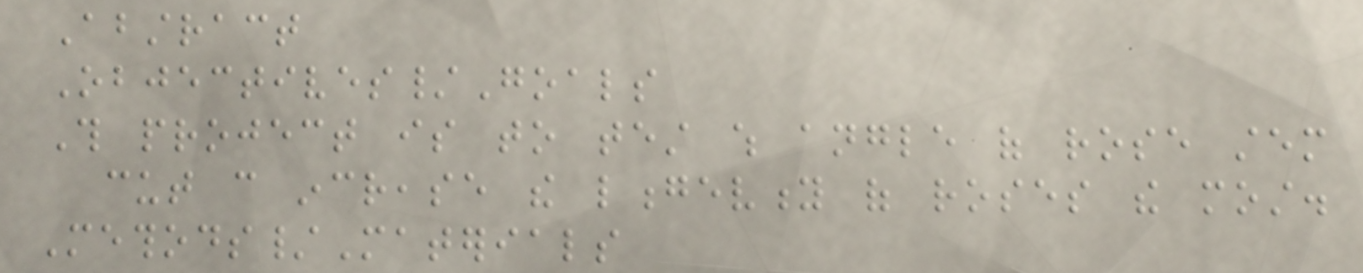Abstract
Objectives/Goals
This project is to test which angle of rose stem
cut can increase the longevity of roses the most.
Methods/Materials
